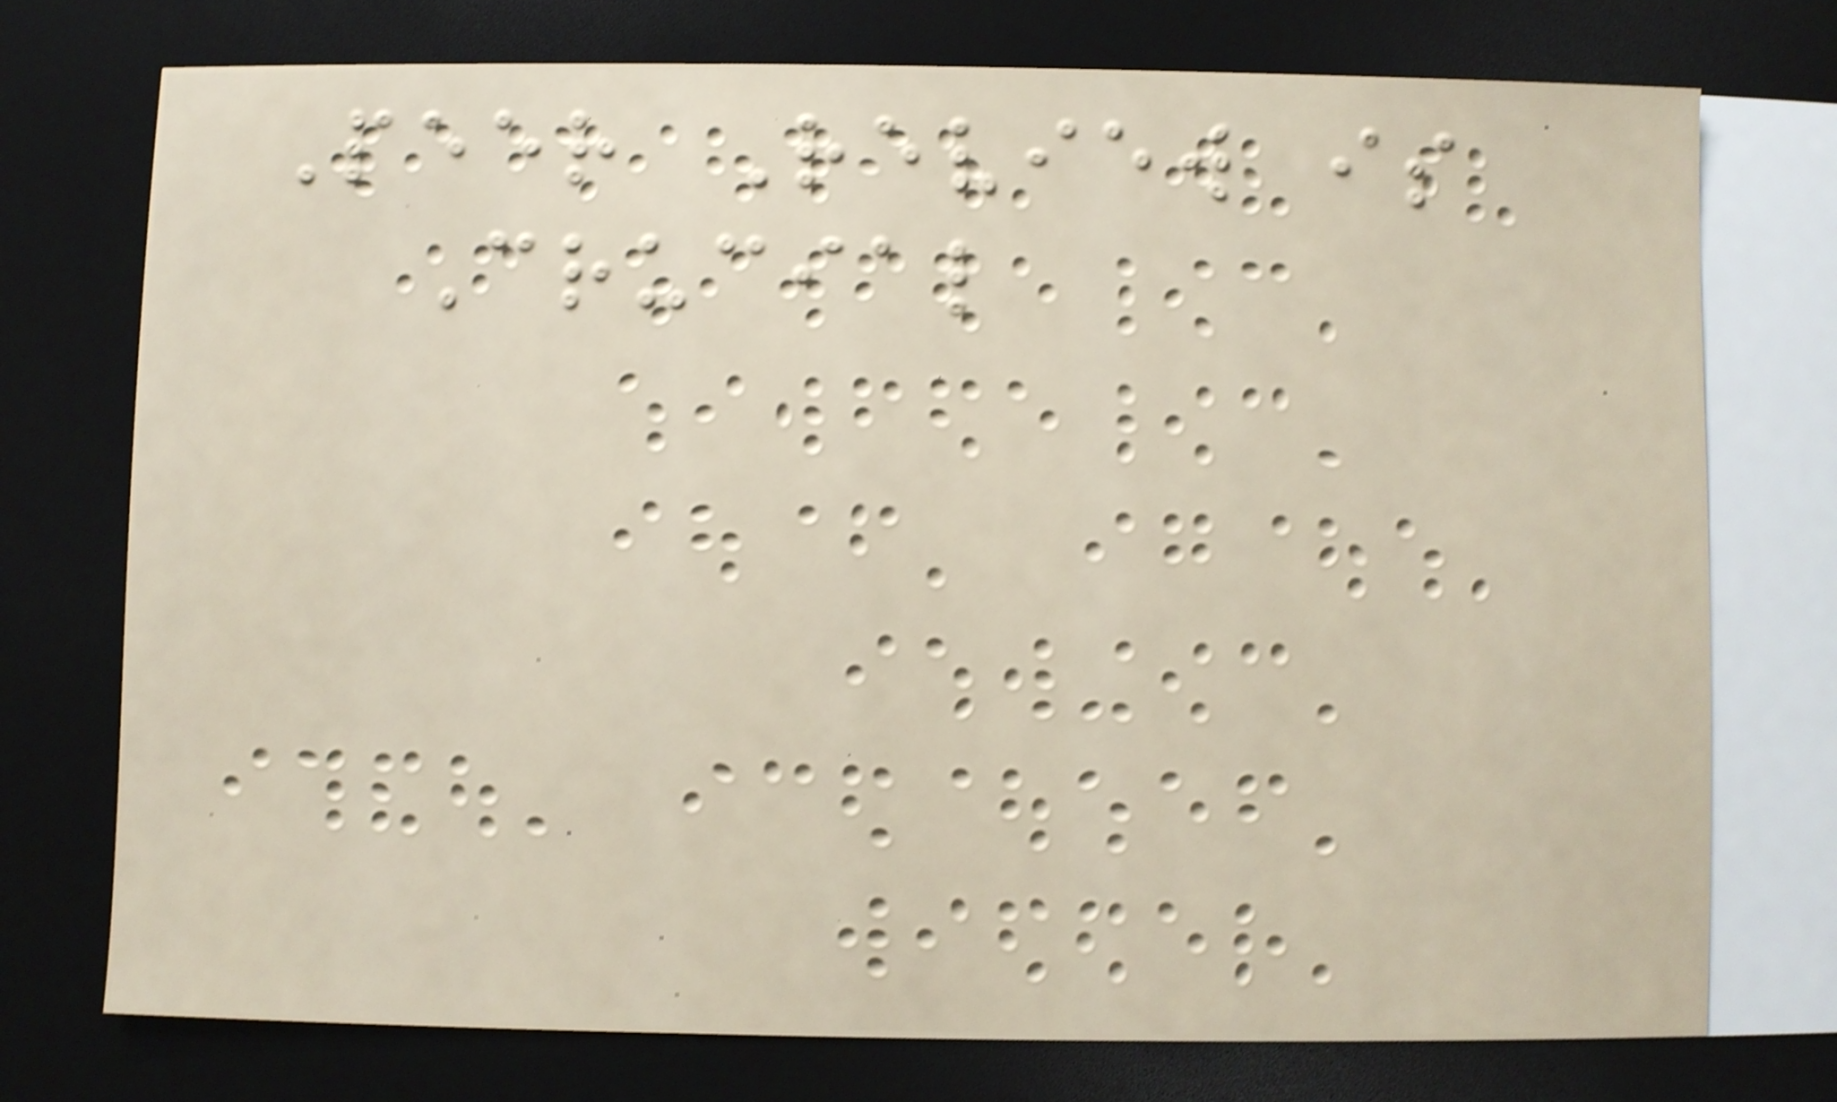Peer Review is
Crucial
